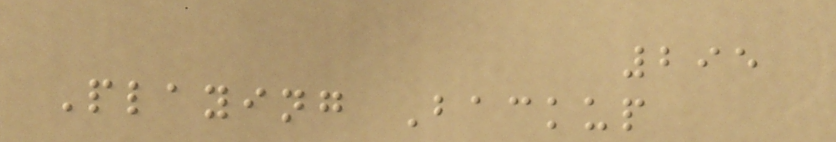295
Playing Backup
